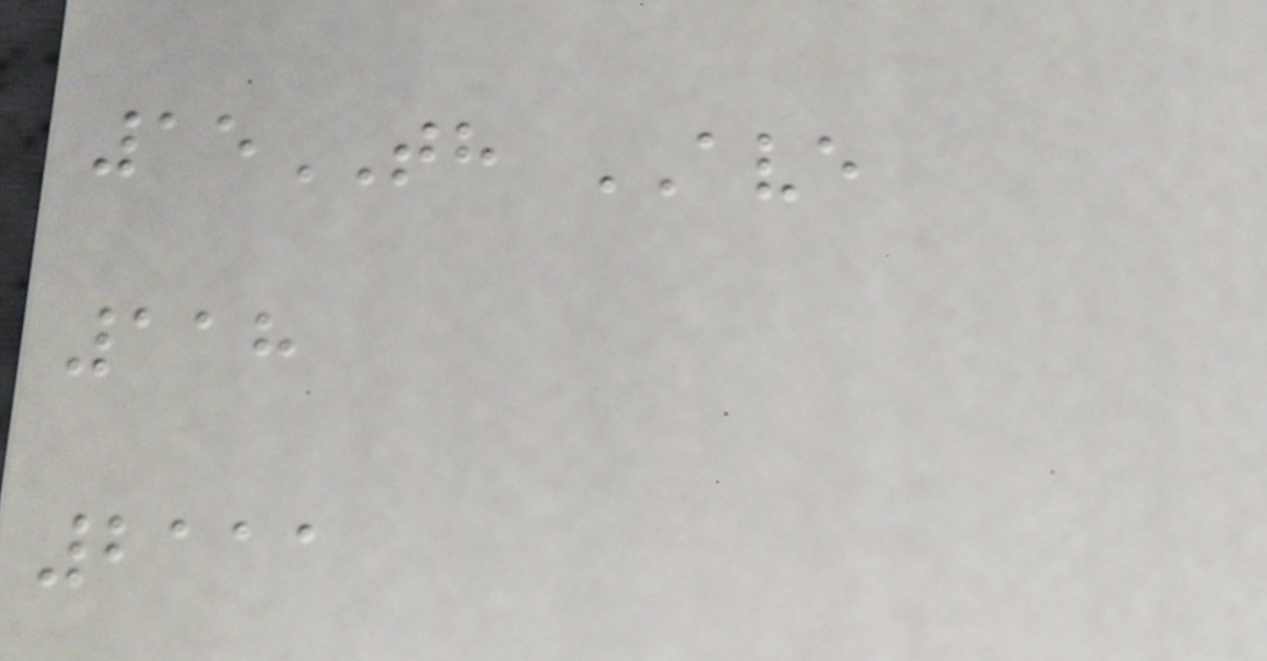15TH AVE
118
2111
